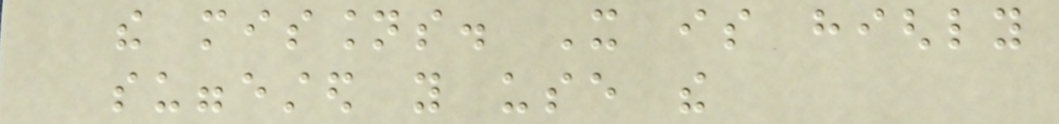the missions. It is highly
suggested you use the
